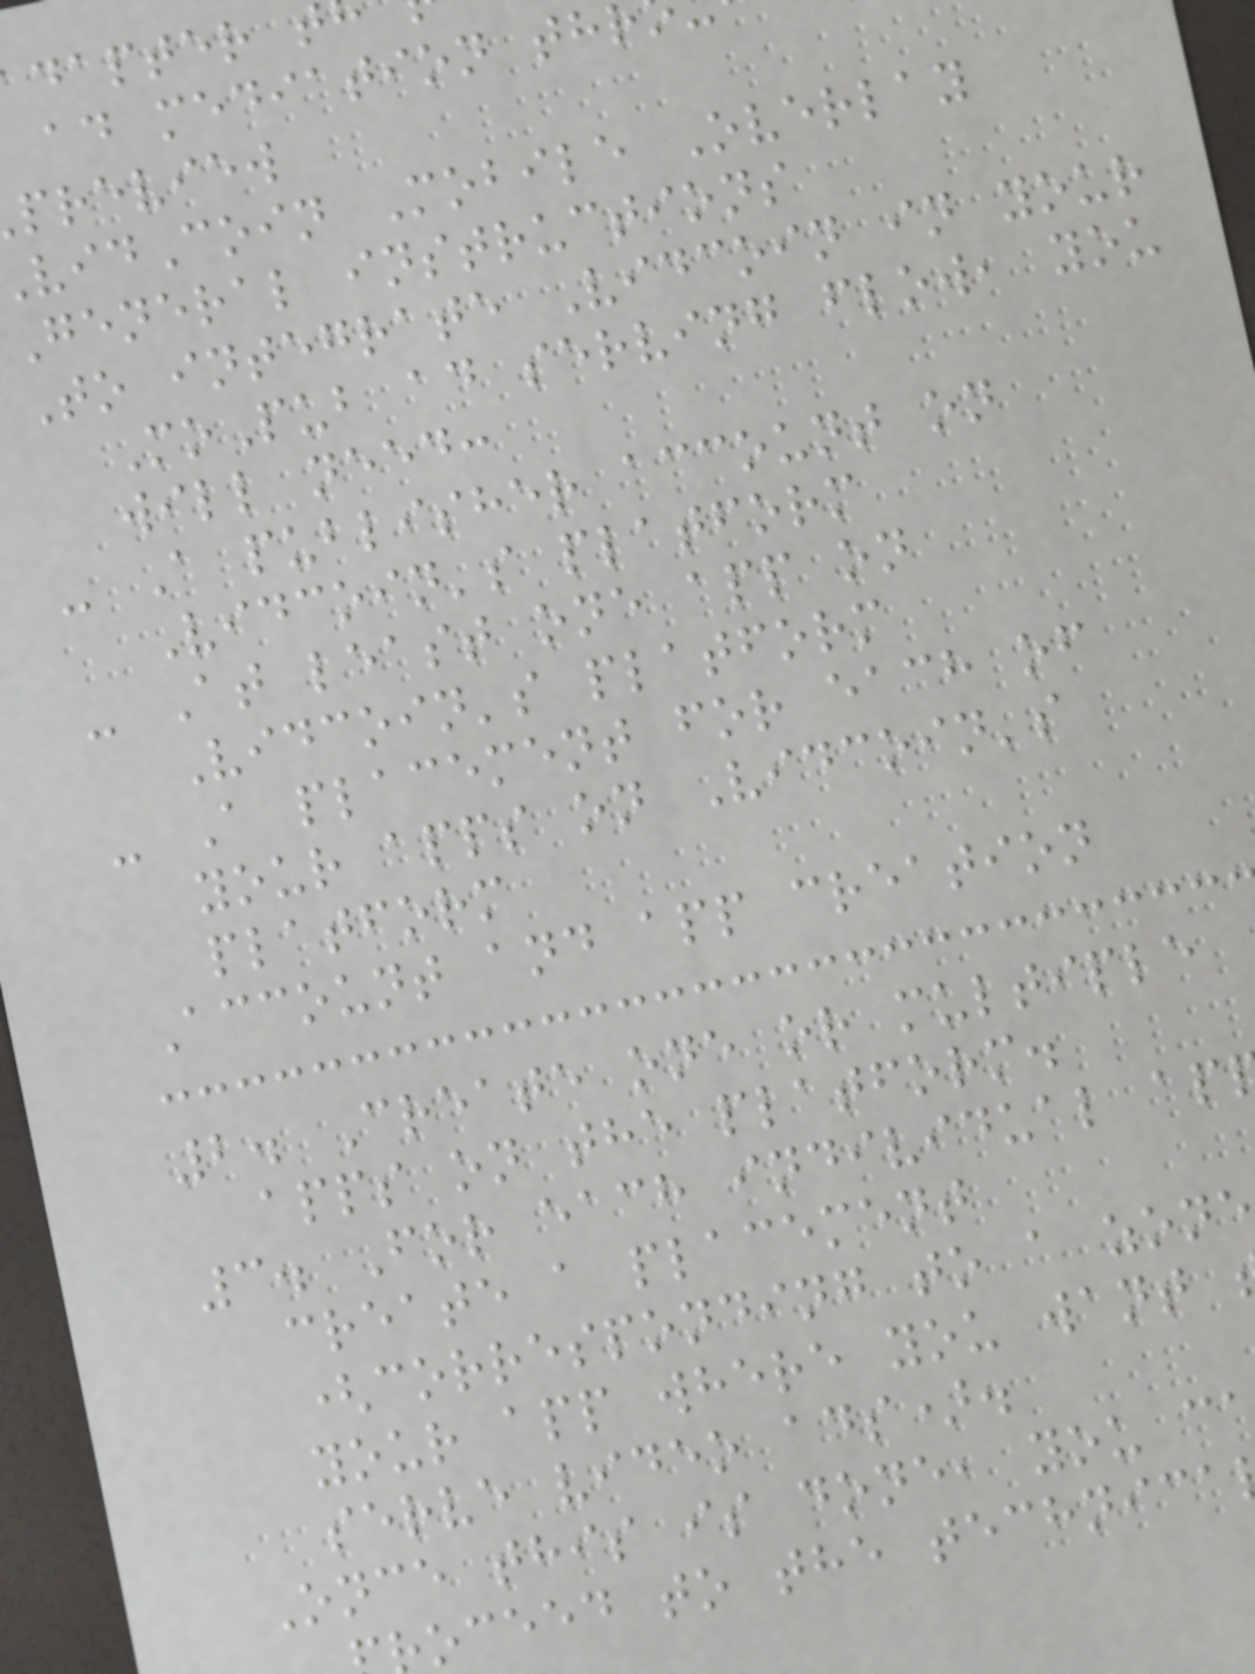dapter t
ad mediation th
preview
idCoin Mobile Overlay
General instructions
To integrate Vidcoin in your
MoPub ad serving flow, you
will need:
- A publisher account on
Vidcoin's platform
- At least one app on
Vidcoin's platform
- A placement for each of
your apps on Vidcoin's
platform
Account and app creation
2. Create one or multiple
apps on the platform.
3. For each individual ap
create a placement
(corresponding to a zone
your app where you want
serve video ads).
Once this is done, you c
oceed to the technica
